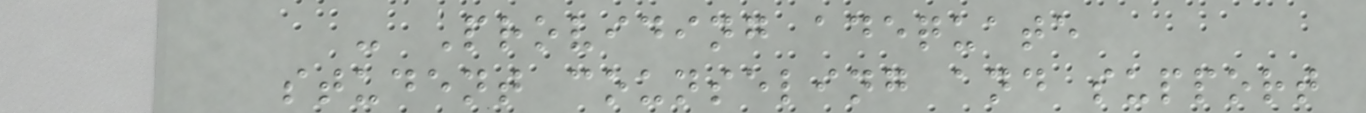- Providing adequate
student counseling and support
